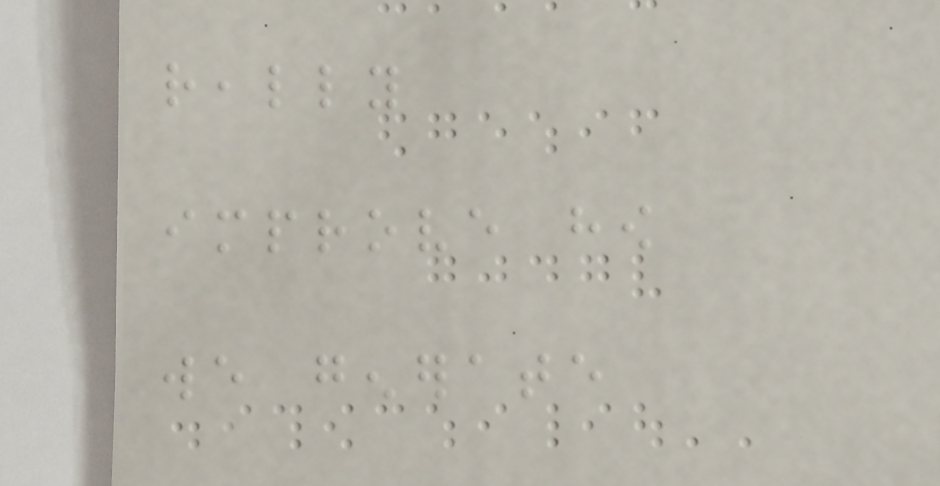really
improve how
we generate
